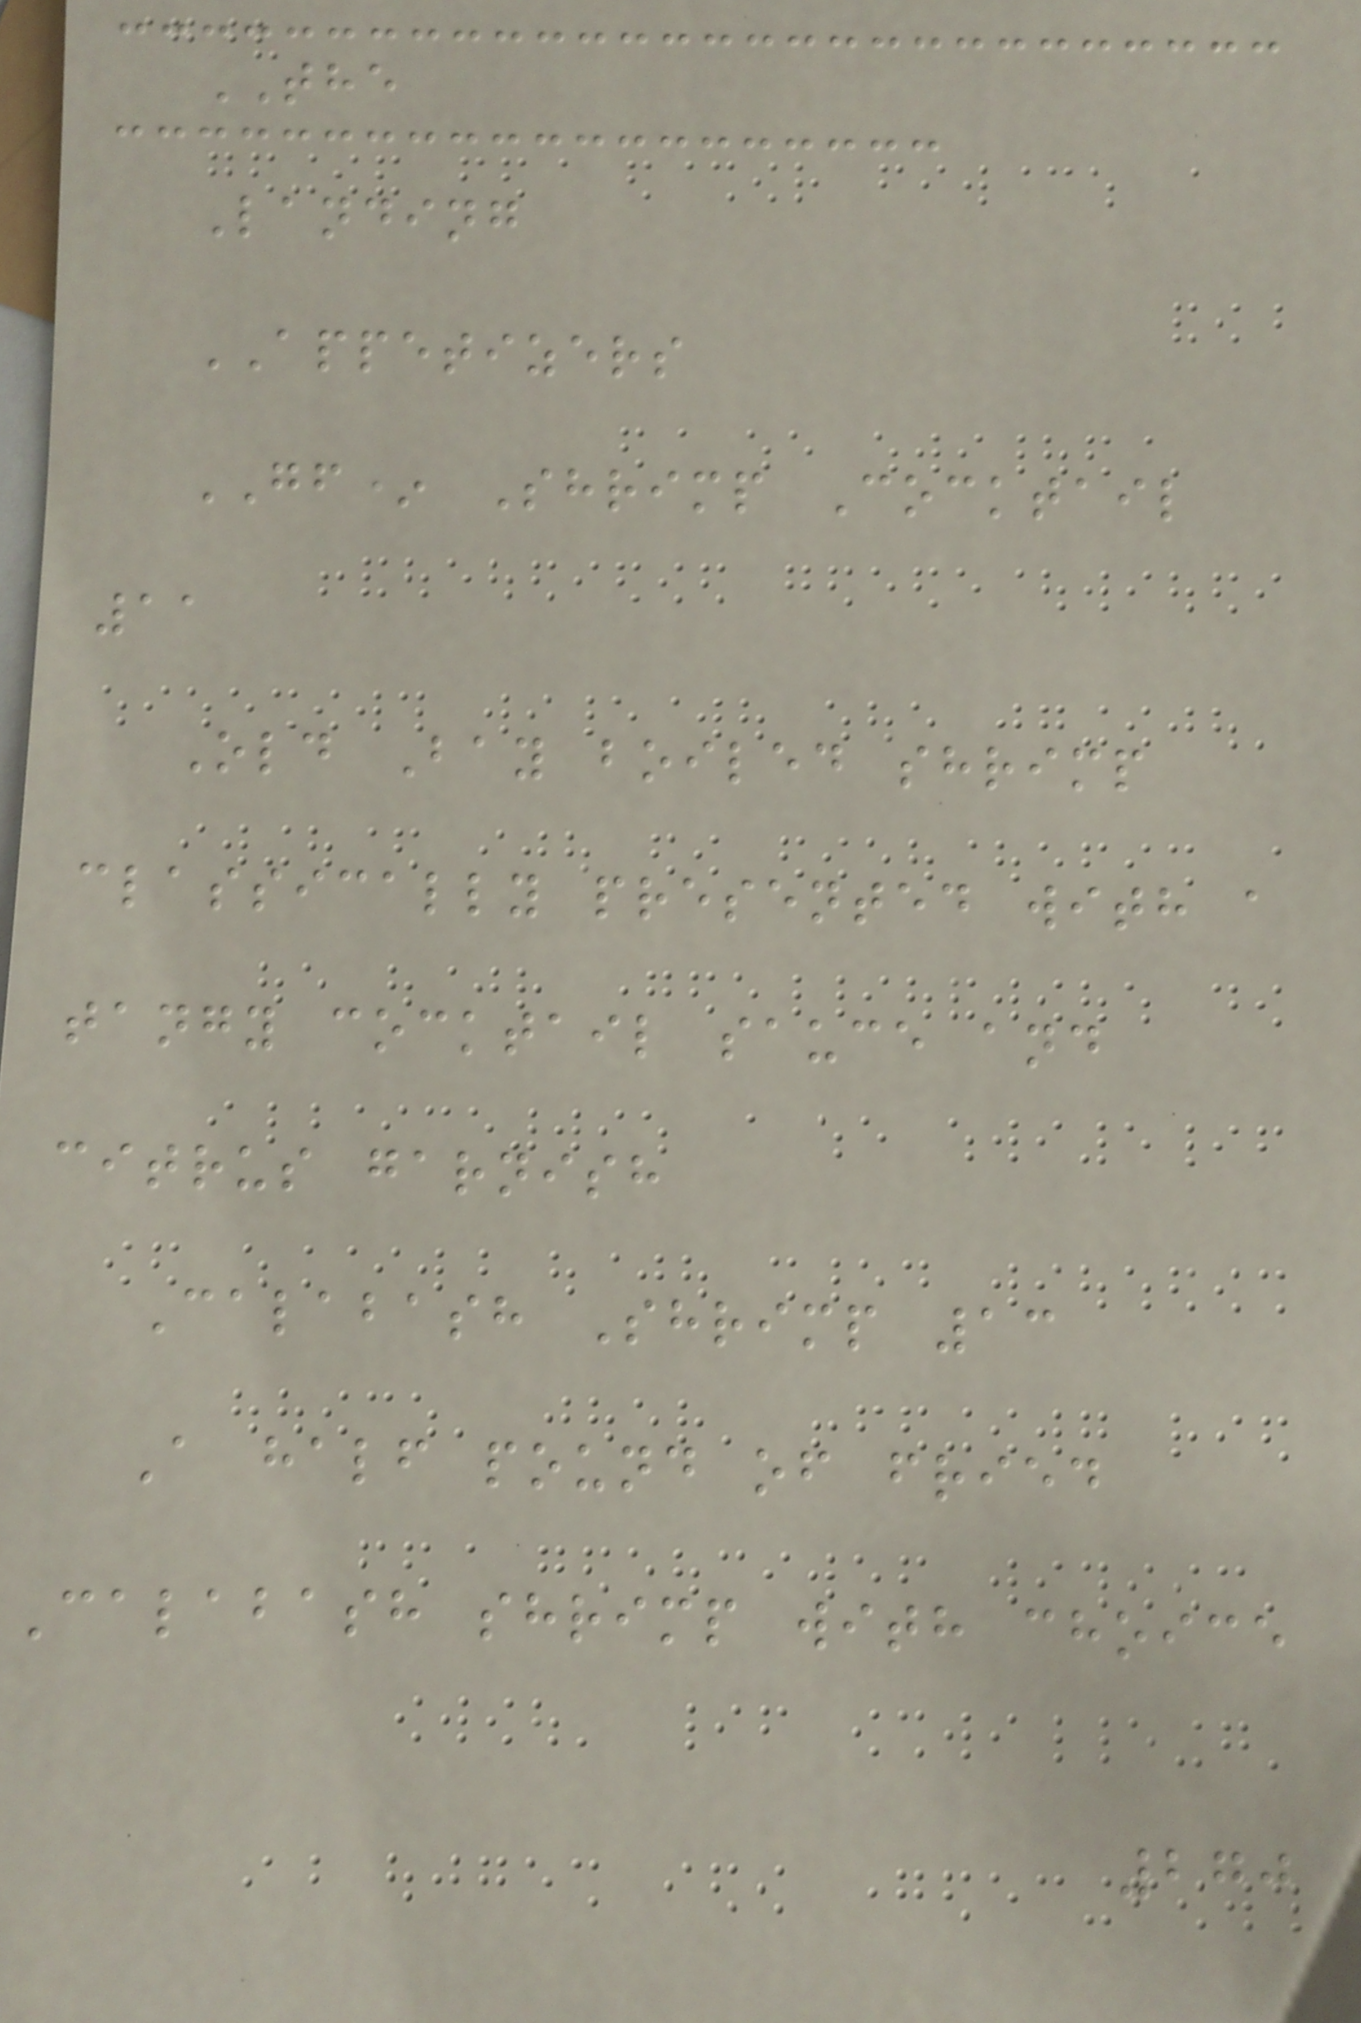THE
Landing
APPETIZERS
GF* Shrimp Cocktail
11
Old Bay boiled shrimp
classically presented with a
tangy cocktail sauce and
citrus garnish
Calabash Shrimp 13
A half pound of fried
Calabash shrimp with choice
270
